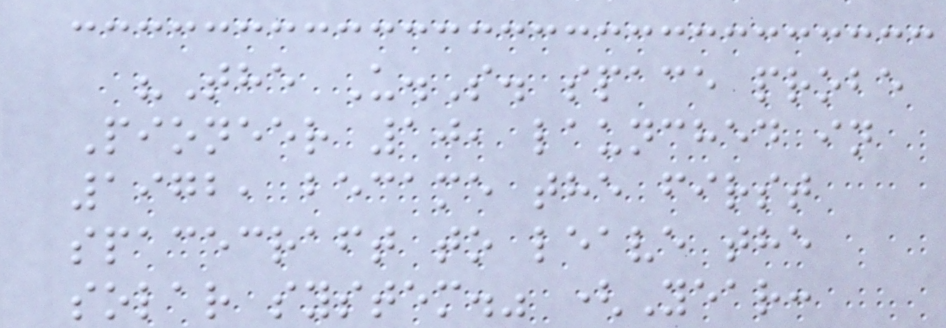"The U.S. space probe
Pioneer 10, launched in
1972, became the first
spacecraft to leave the
solar system." (Year:
